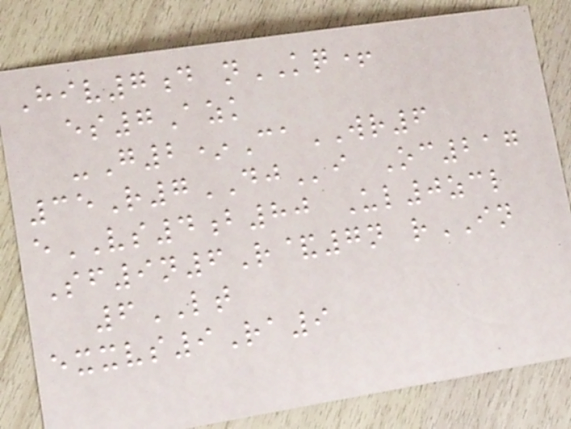Hiv7d nKQ+
es7Azk
-G2*CaWR6
35R7DJi Oc217
eVS4b80 Ul0zcl
Sf9n6R&7n rIN
6LT
exxvs9Ra9
